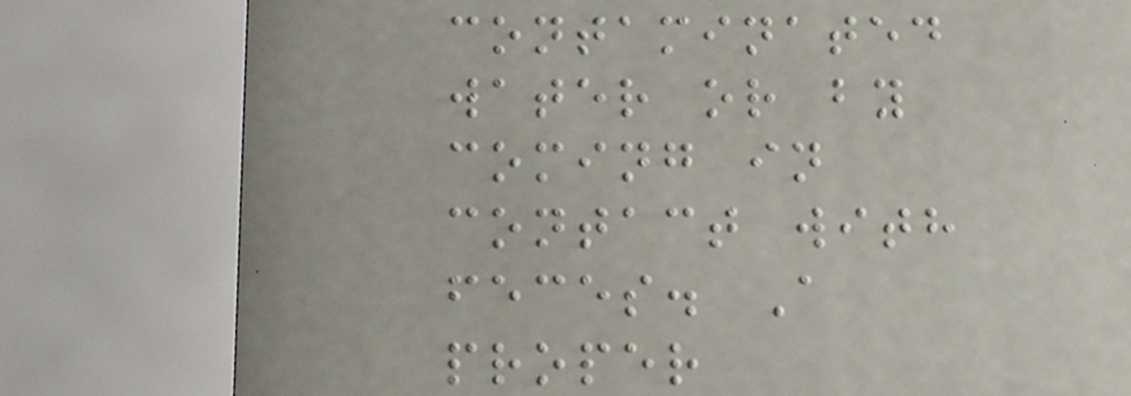contaminated
water or by
coming in
contact with
feces. A
proper
